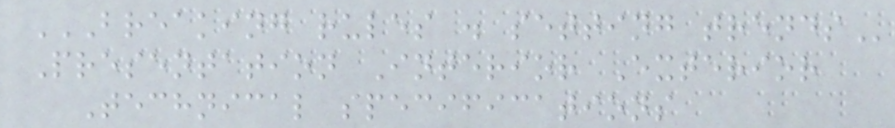BREAKING RULES . SETTING TRENDS
Presentation Interior Exterior
Technical specifications
